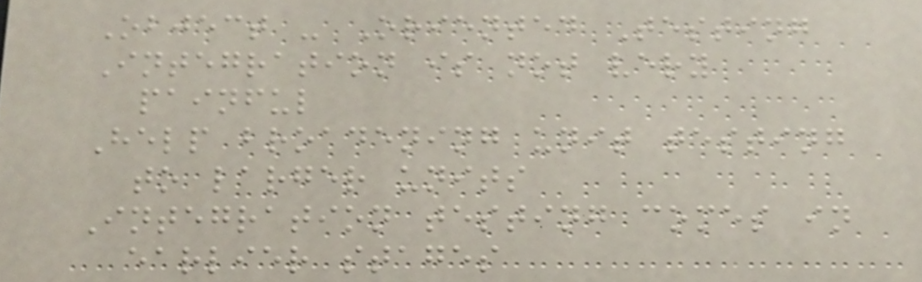Object - Oriented Testing
Integration is not very
painful
Help broadening unit testing
to larger units
Integration testing comes in
earlier stages
